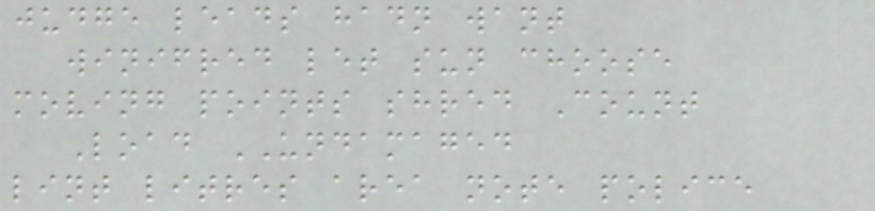judge leads hadn want
winifred let sun choose
moving points shred Count
Load UNDAMAGED
lint litres area note police
